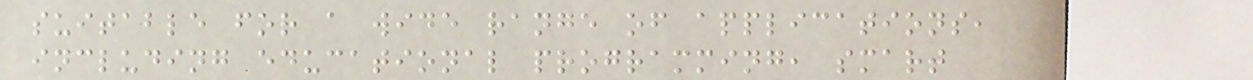suitable for a wide range of applications,
including educational programming, smart
